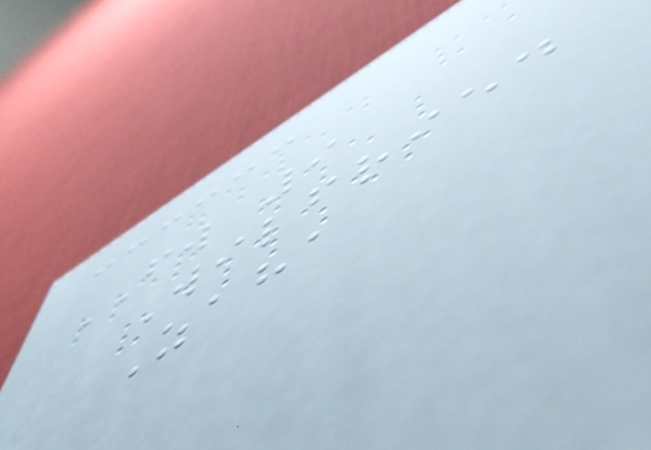FW 9
Wilfried
Zaha
